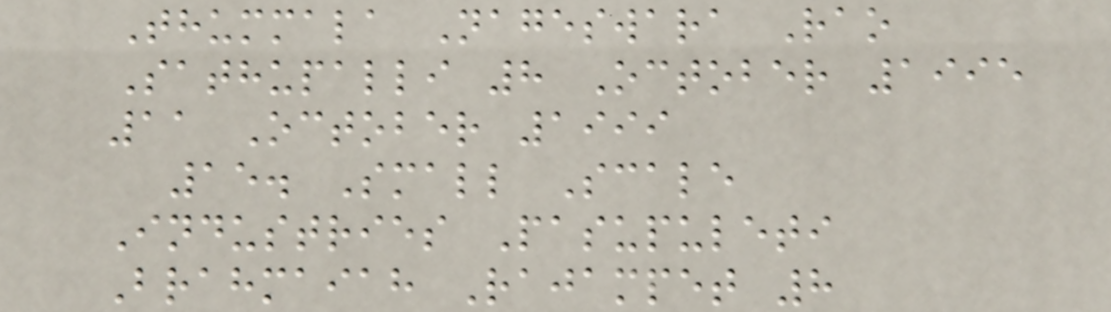Thummala Nageswara Rao
Sathupalli 8 October 1995
11 October 1999
15. Small Scale
Industries Pasupuleti
Brahmaiah Rajampet 8
